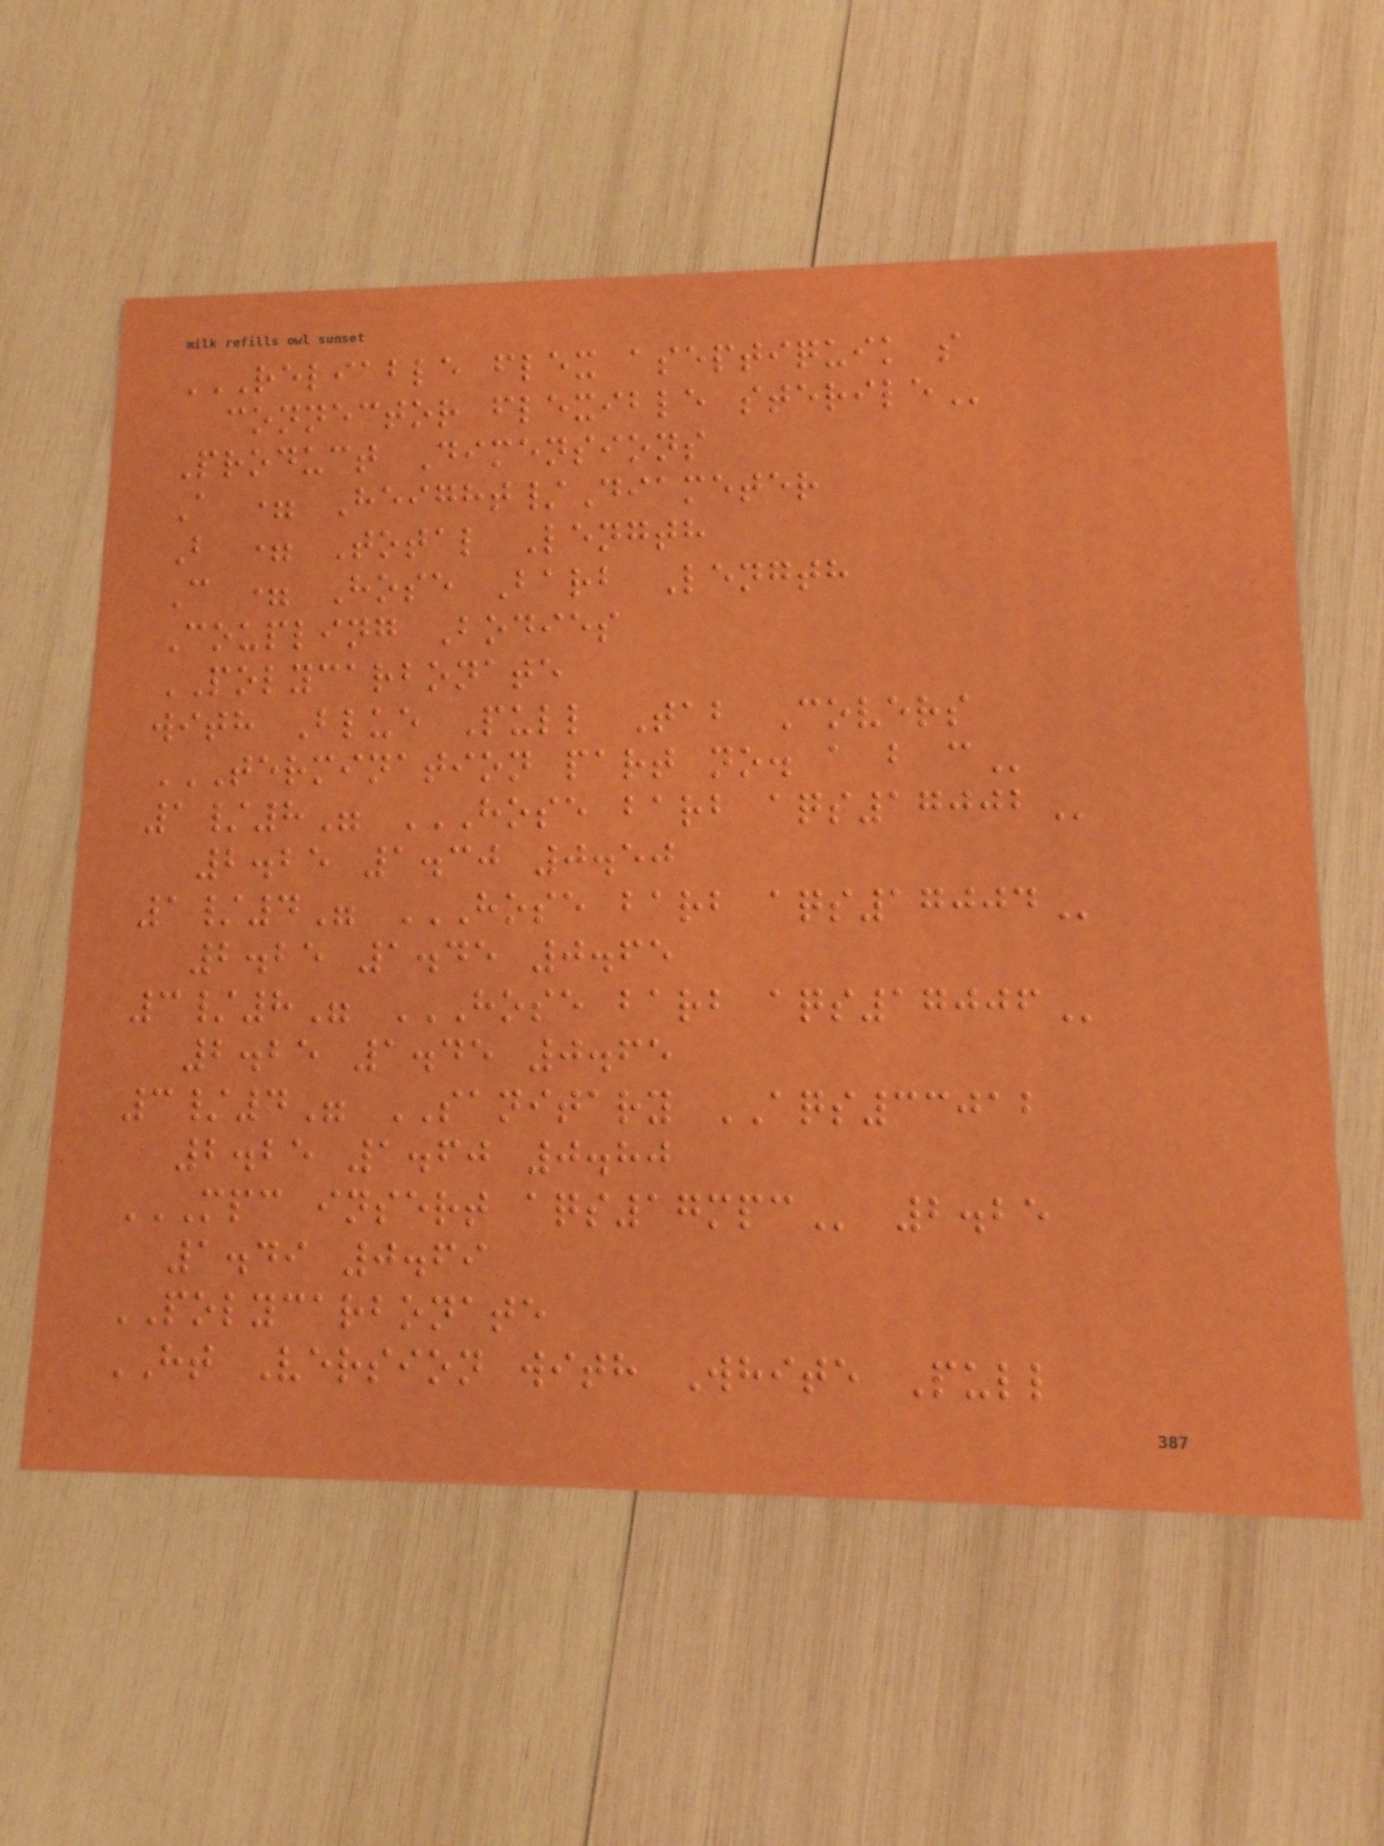RELIABLE FLEX ASEPTIQUIK S
CONNECTOR FLEXIBLE STERILE
Product Dimensions
A = Height/Diameter
B = Total Length
C = Hose Barb Length
Coupling Bodies
POLYCARBONATE
with Blue Pull Tab Covers
TERMINATION PART NO. A B C
1/8" HOSE BARB AQS17002
2.25 1.30 0.50
1/4" HOSE BARB AQS17004
2.25 1.45 0.65
3/8" HOSE BARB AQS17006
2.25 1.45 0.65
3/4" SANITARY AQS33012
2.25 1.60 0.80
MPC INSERT AQS17MPC 2.25
1.49 0.69
POLYCARBONATE
HT Version with White Pull
